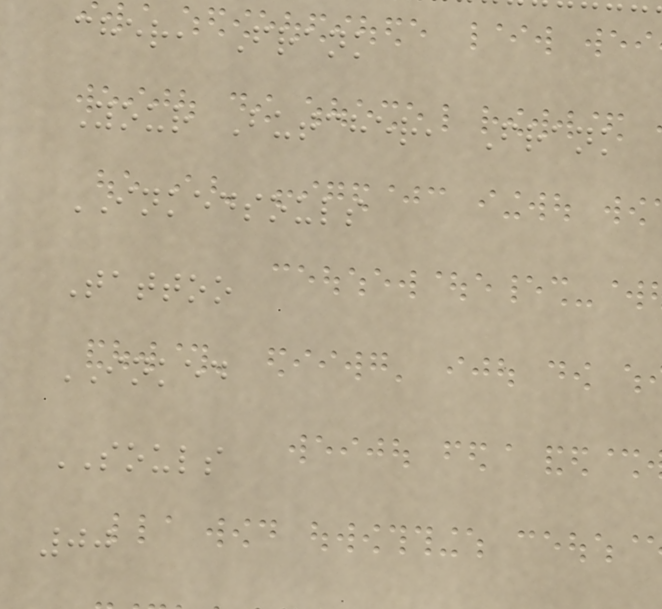cher, Frank
Your Butcher, Frank
INKEDSOULS
Tattoo
INKED
SOULS
00
